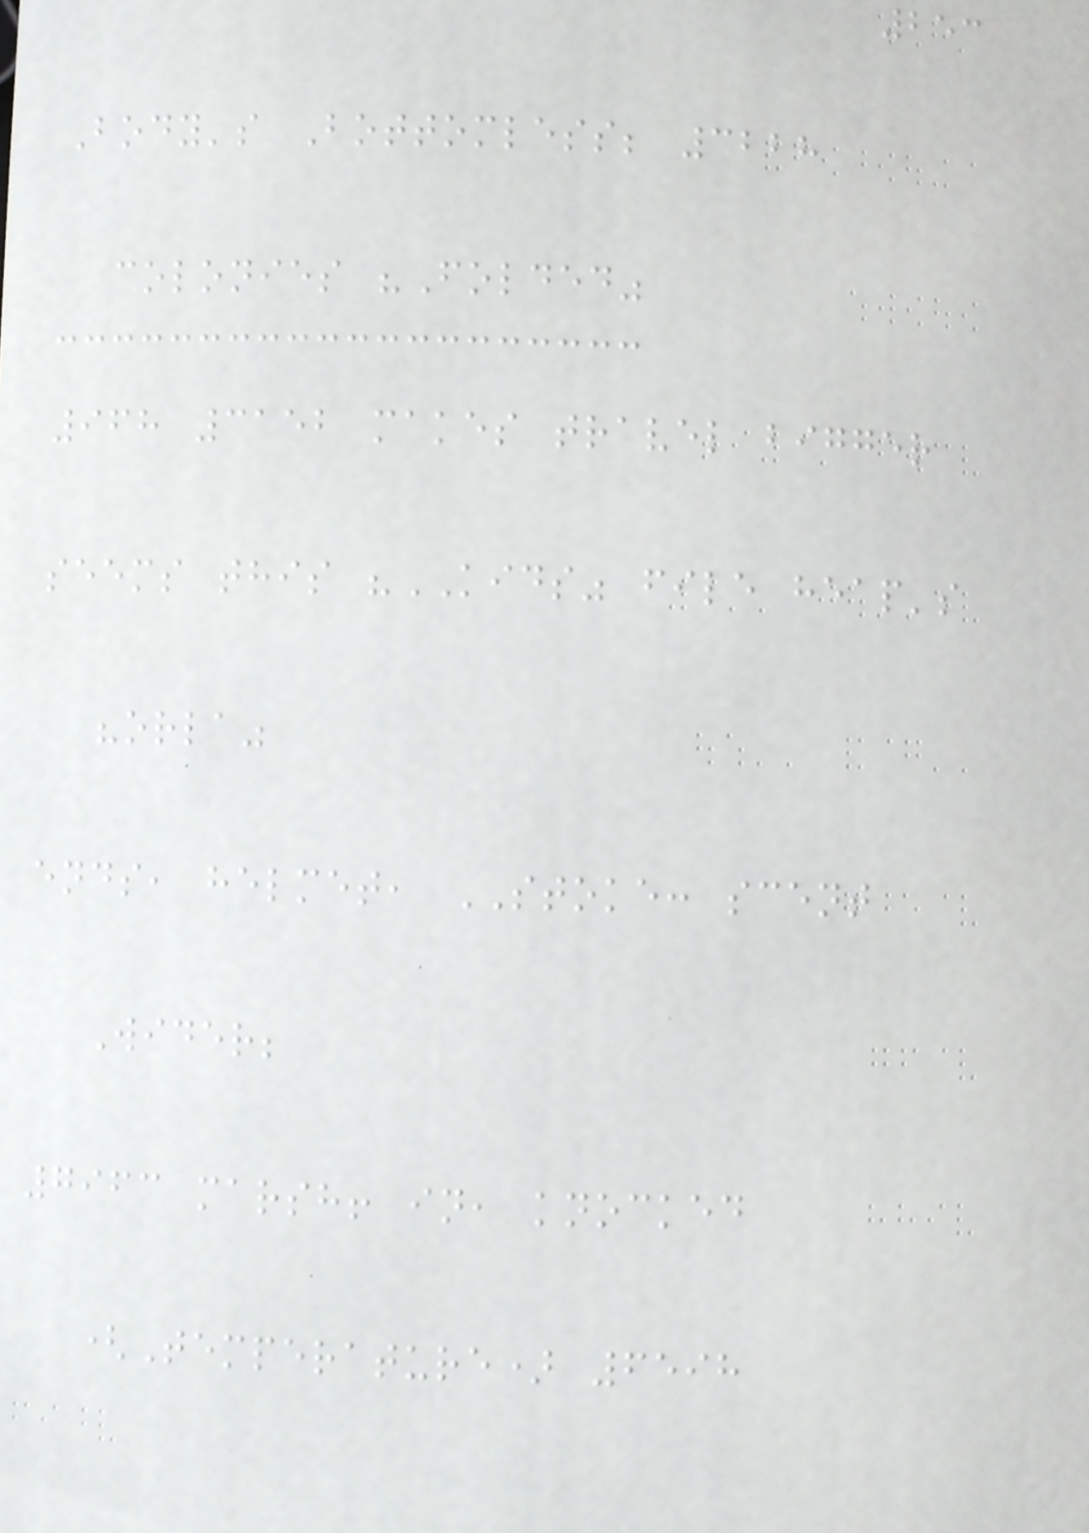253
Body's Bottomless; 3228
colonies "Folded"
968 3152 makes travel bigger
seems this "KIDS" file heap's
"orla"
ends, helmet, STOKE: scent
Wider;
7963 marsh! in, knocked
(Temperature) 6598
